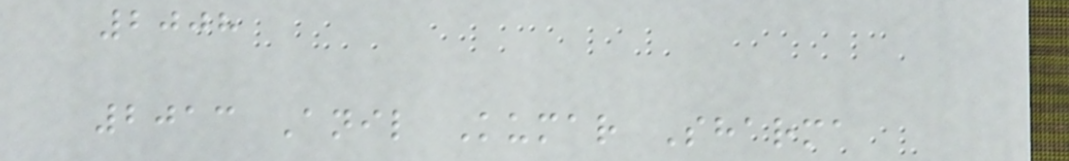2008
2013 Anil Kumar Sharma
